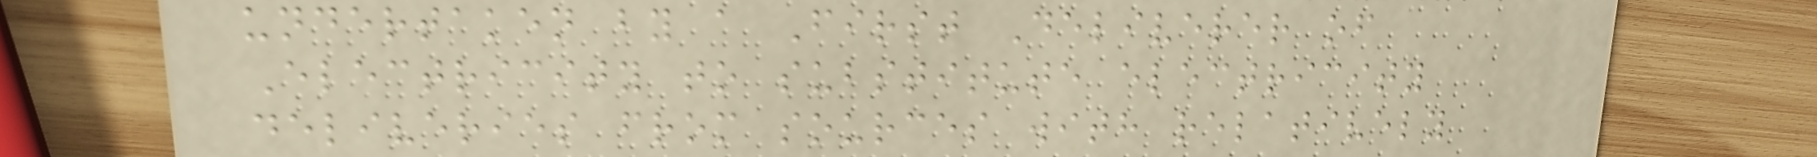undertaken by a First Deliverer of
Electricity to substitute electricity
deliveries from sources with relatively
